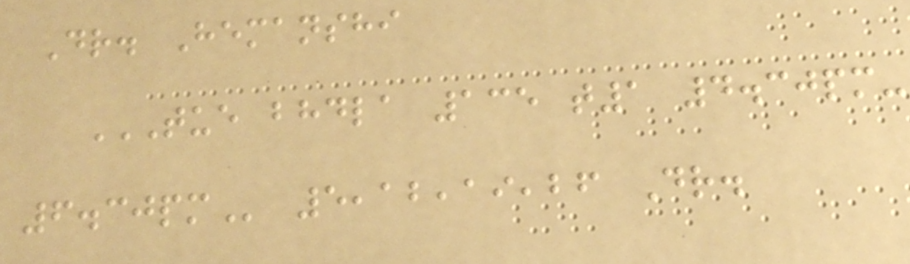Dr. Hemanshi
TUE BHDLA 135 T1 4.30PM-
6.30PM 5,12,19,26 Dr.
